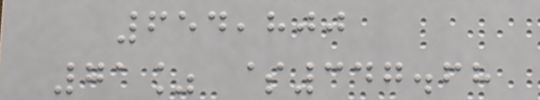654,800
71% $347.68
